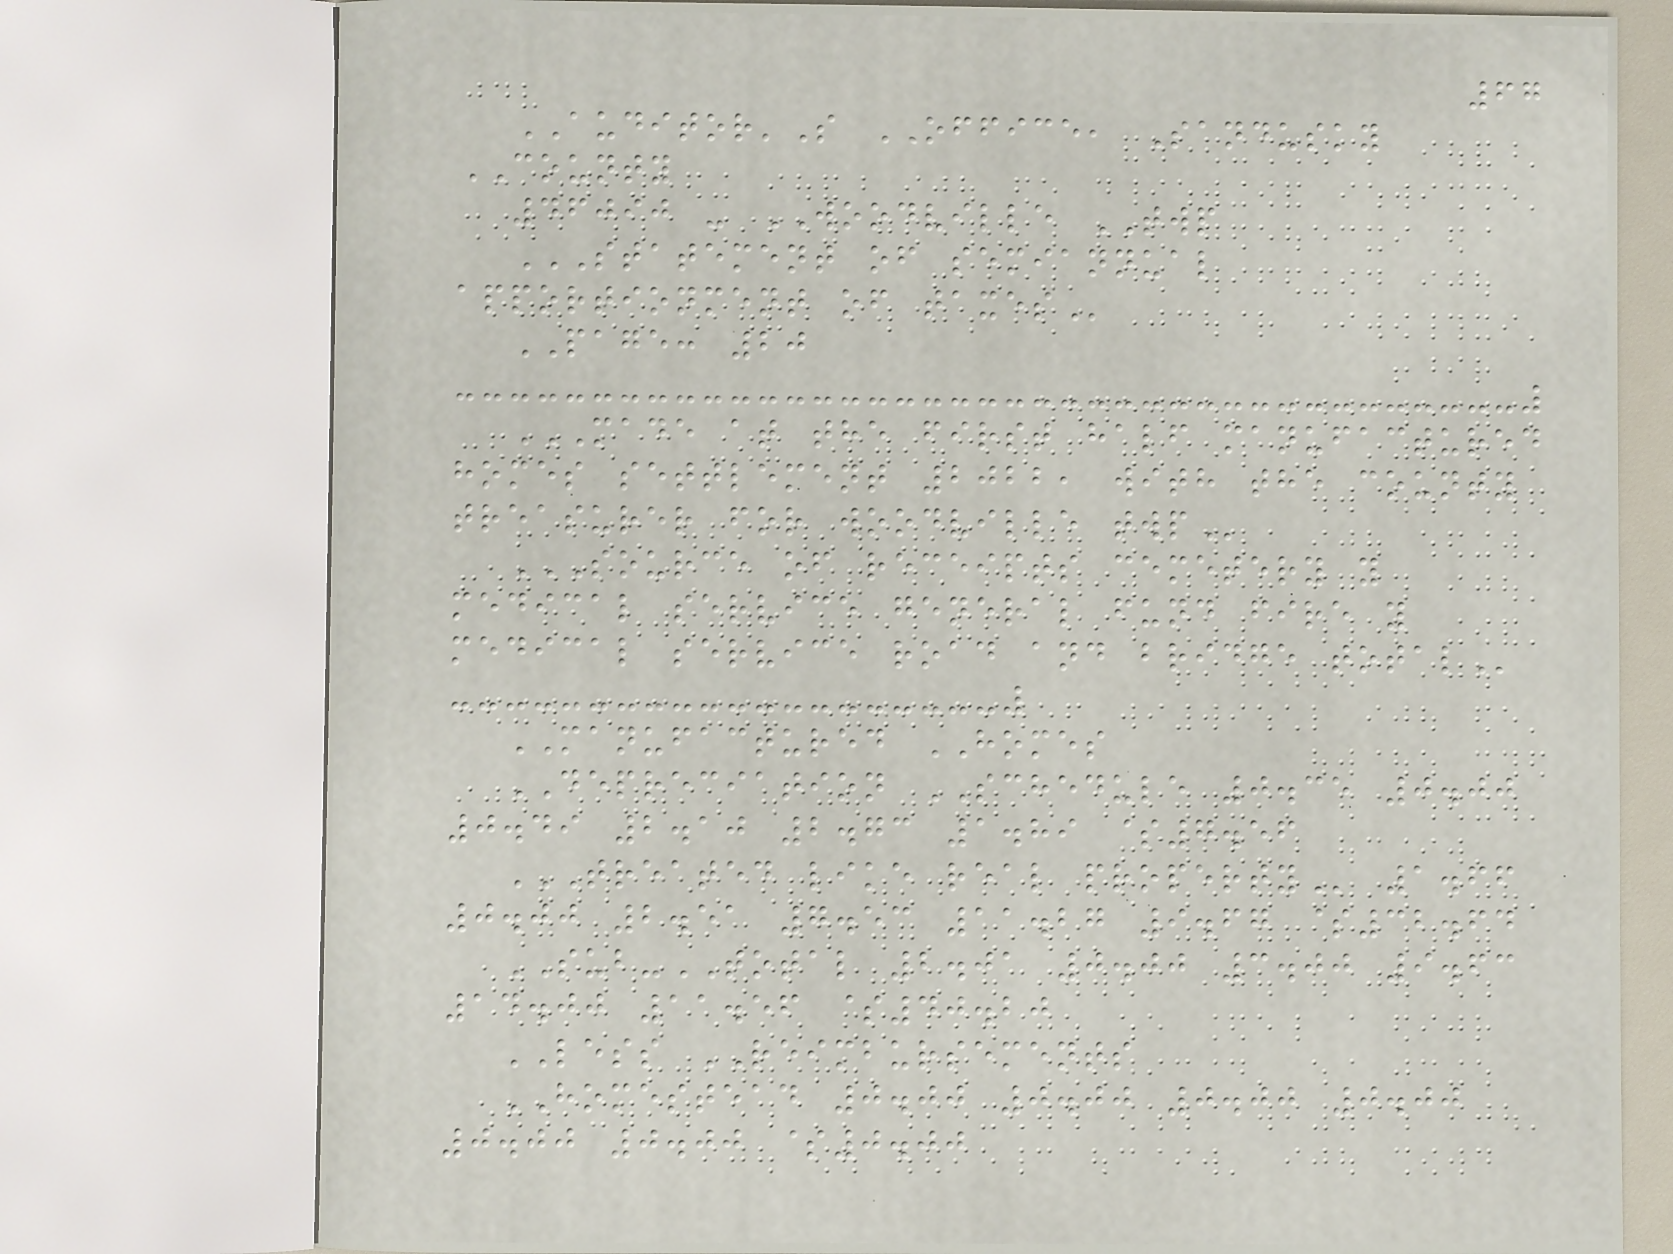67
AUDITOR'S OFFICE, Sandusky
COUNTY
46090 - WOODVILLE TWP
STATEMENT OF SEMIANNUAL
APPORTIONMENT OF TAXES
PAGE: 20
MADE AT THE FIRST HALF MANUFACTURED
HOMES SETTLEMENT 2022, WITH THE COUNTY
TREASURER FOR WOODVILLE TWP
SOURCE OF RECEIPTS CEMETERY Y
MEDICAL SERVICE GENERAL FUND FIRE Y
MEDICAL SERVICE ROAD AND BRIDGE TOTAL
MANUFACTURED HOMES
DEPRECIATION SCHEDULE 0.35 0.00
0.49 2.10 2.73 1.89 $7.56
TREATED LIKE REAL PROPERTY 1.66
0.00 2.51 7.53 11.27 9.67 $32.64
SUB-TOTAL 2.01 0.00 3.00 9.63
14.00 11.56 $40.20
LESS REIMBURSEMENTS
HOMESTEAD 0.00 0.00 0.00 0.00
0.00 0.00 $0.00
